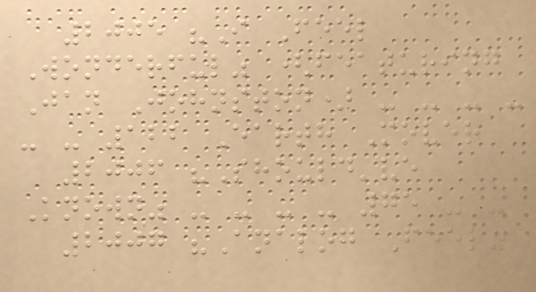2005 "I Feel
Wonderful" (featuring
Jan Johnston) - - - -
- - 122 Earth Mover
2006 "Should've
Known" - - - - 75 - -
2007 "Analog Feel"
